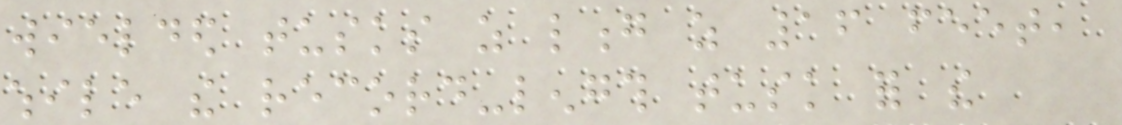wielded tusks as long as 16 feet,
while the record-length tusk for the
